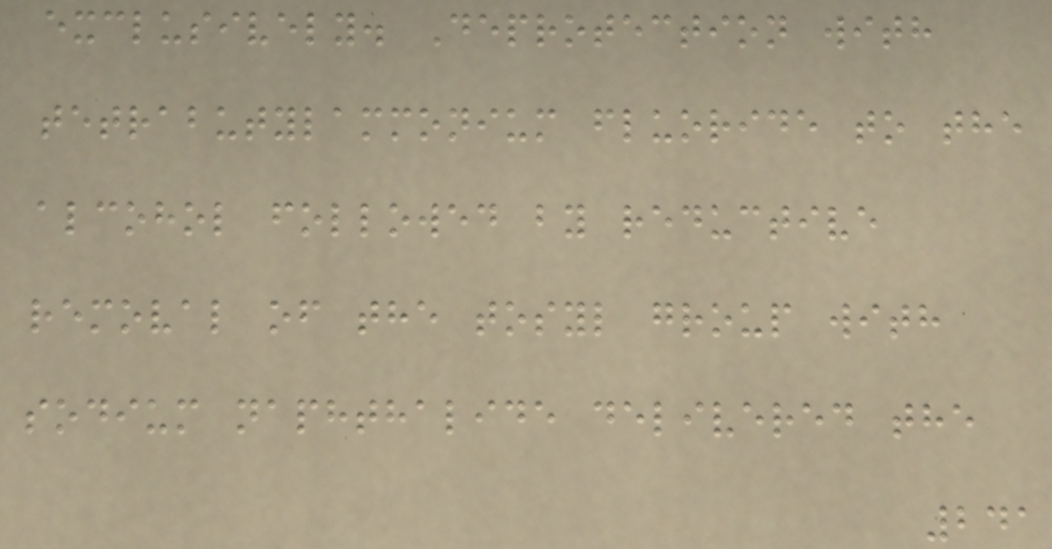exclusively. Deprotection with
tetrabutylammonium fluoride to the
alcohol followed by reductive
removal of the tosyl group with
sodium naphthalide delivered the
241
